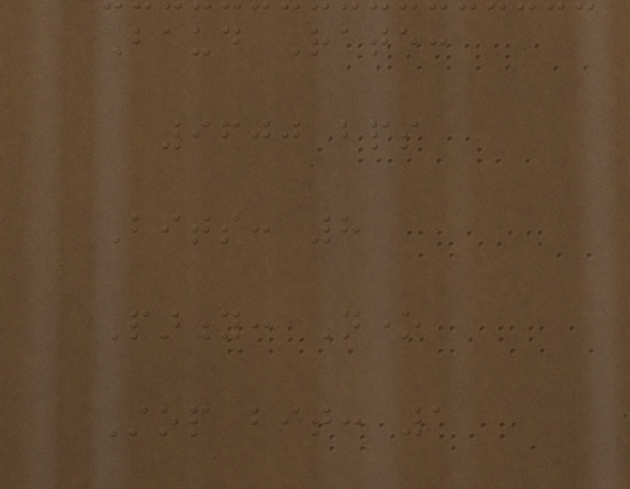Baud Rate:
9600 bps
Bits: 8
Parity: None
Stop bit: 1
